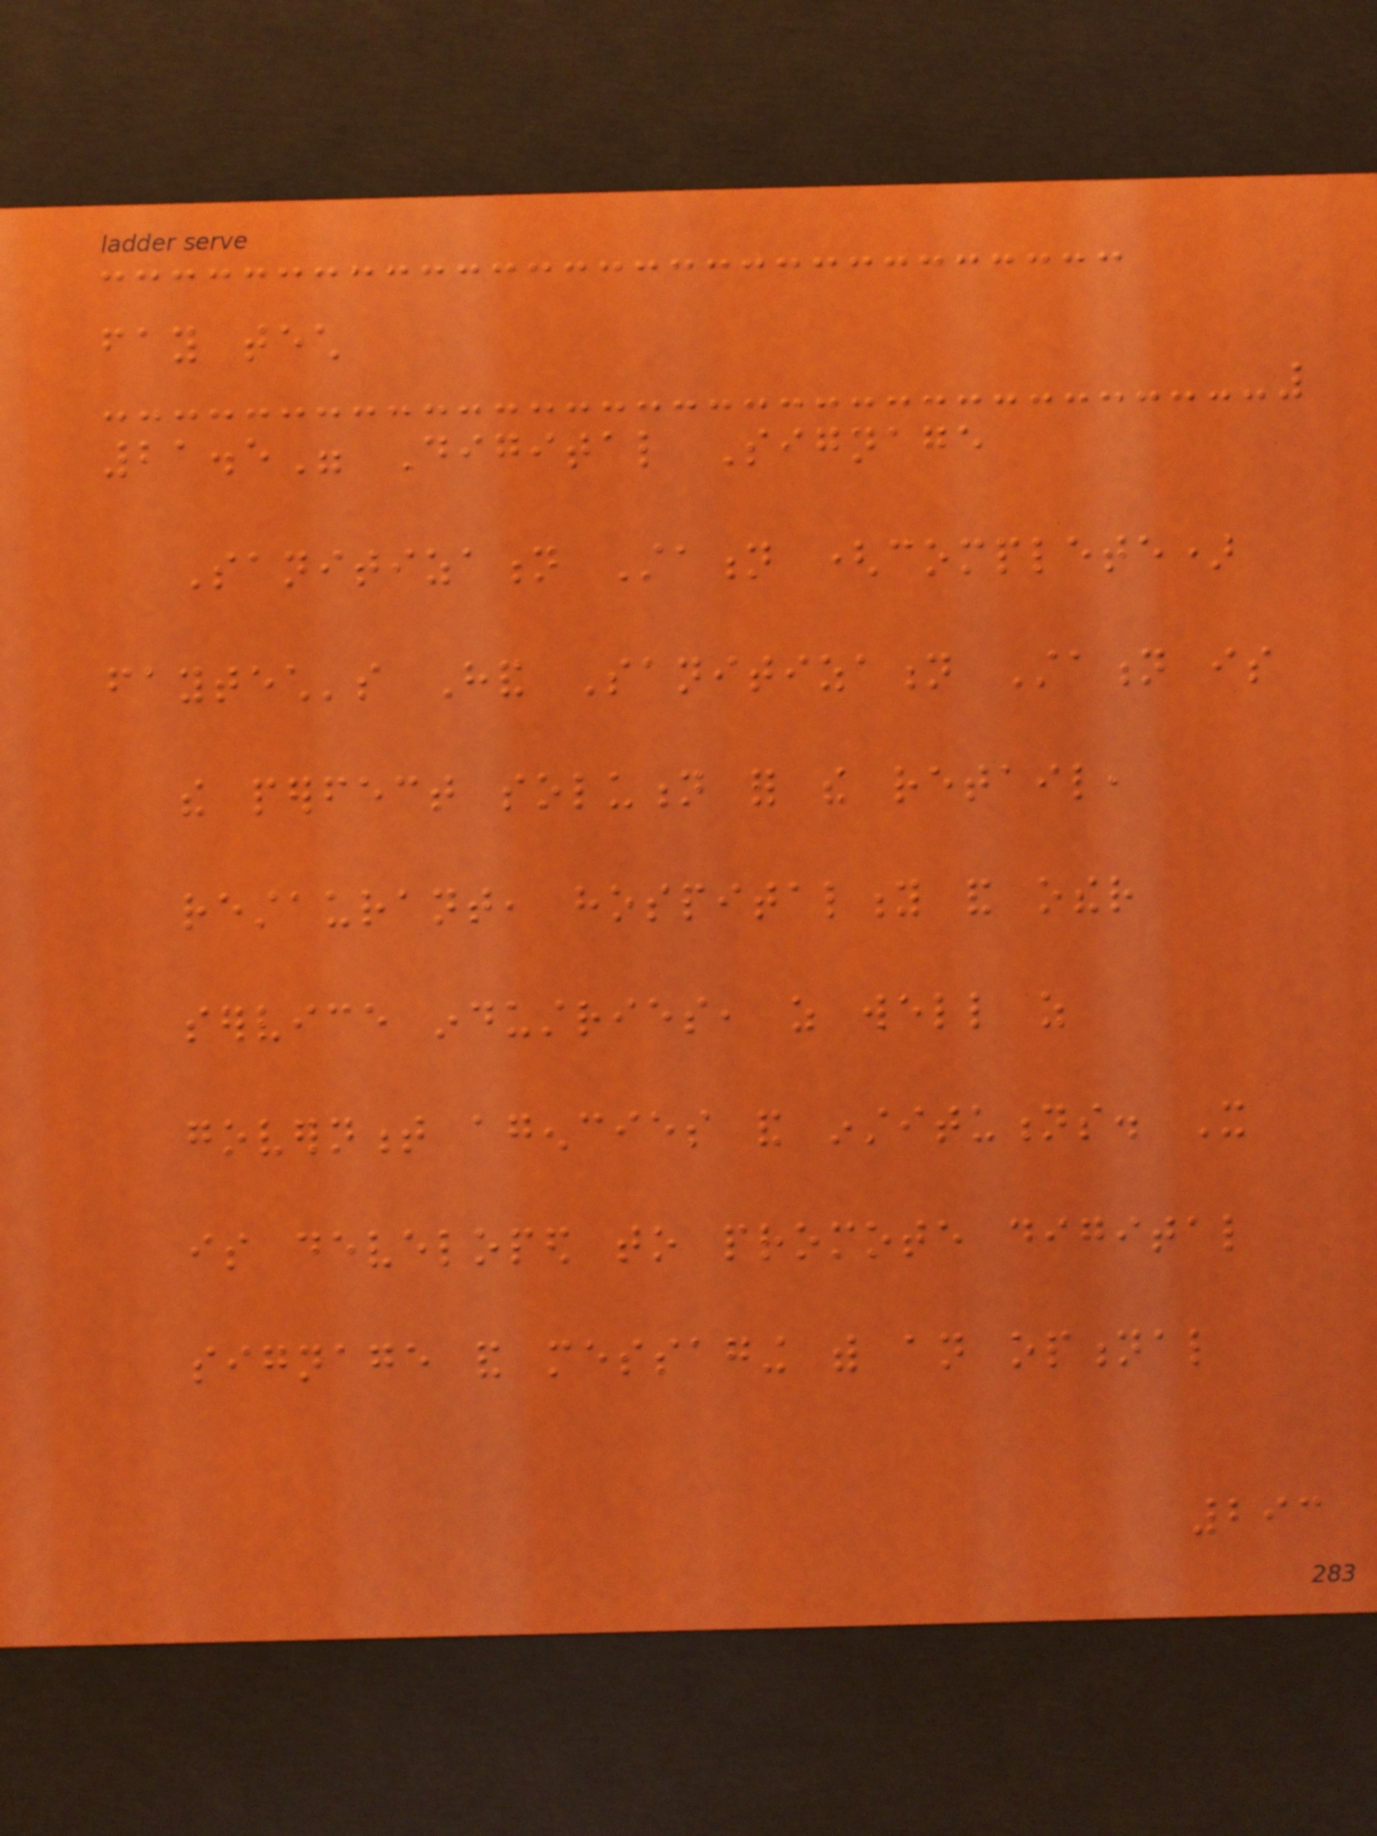fay tech
21.5" Digital Signage
Sanitization Station (complete)
faytech's Hand Sanitization Station is
the perfect solution for the retail,
restaurant, hospitality and other
service industries, as well as
government agencies and institutions. It
is developed to promote digital
signage and messaging with an optional
293
